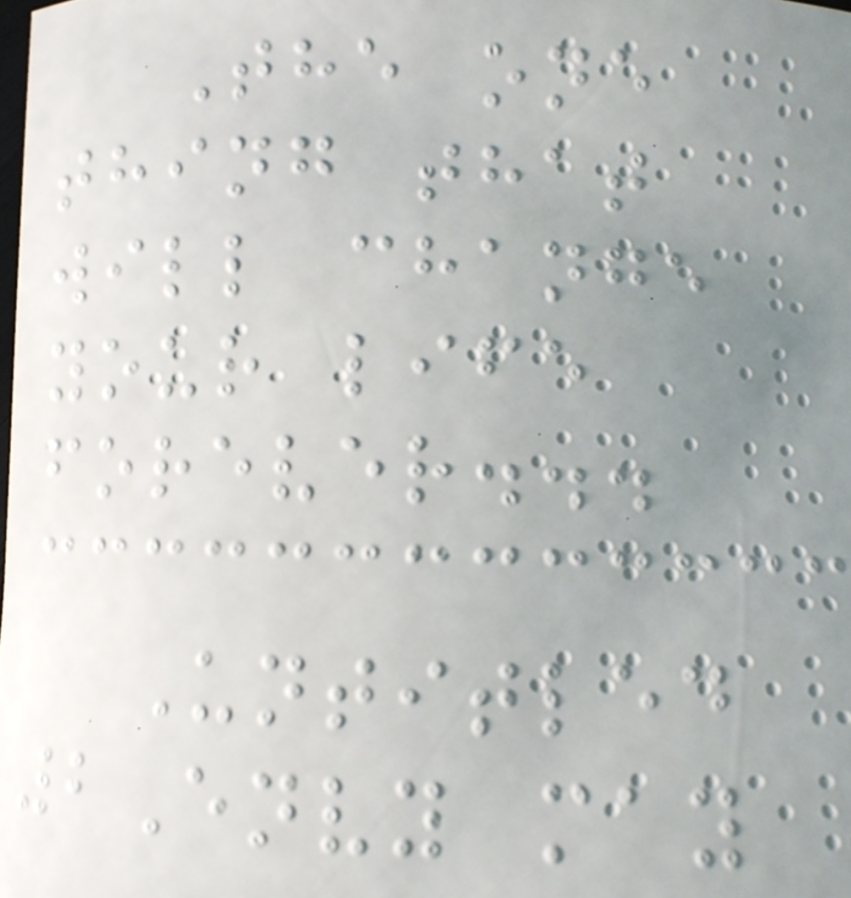The one
thing that
will change
your life
forever...
Untitled
2Envy may
